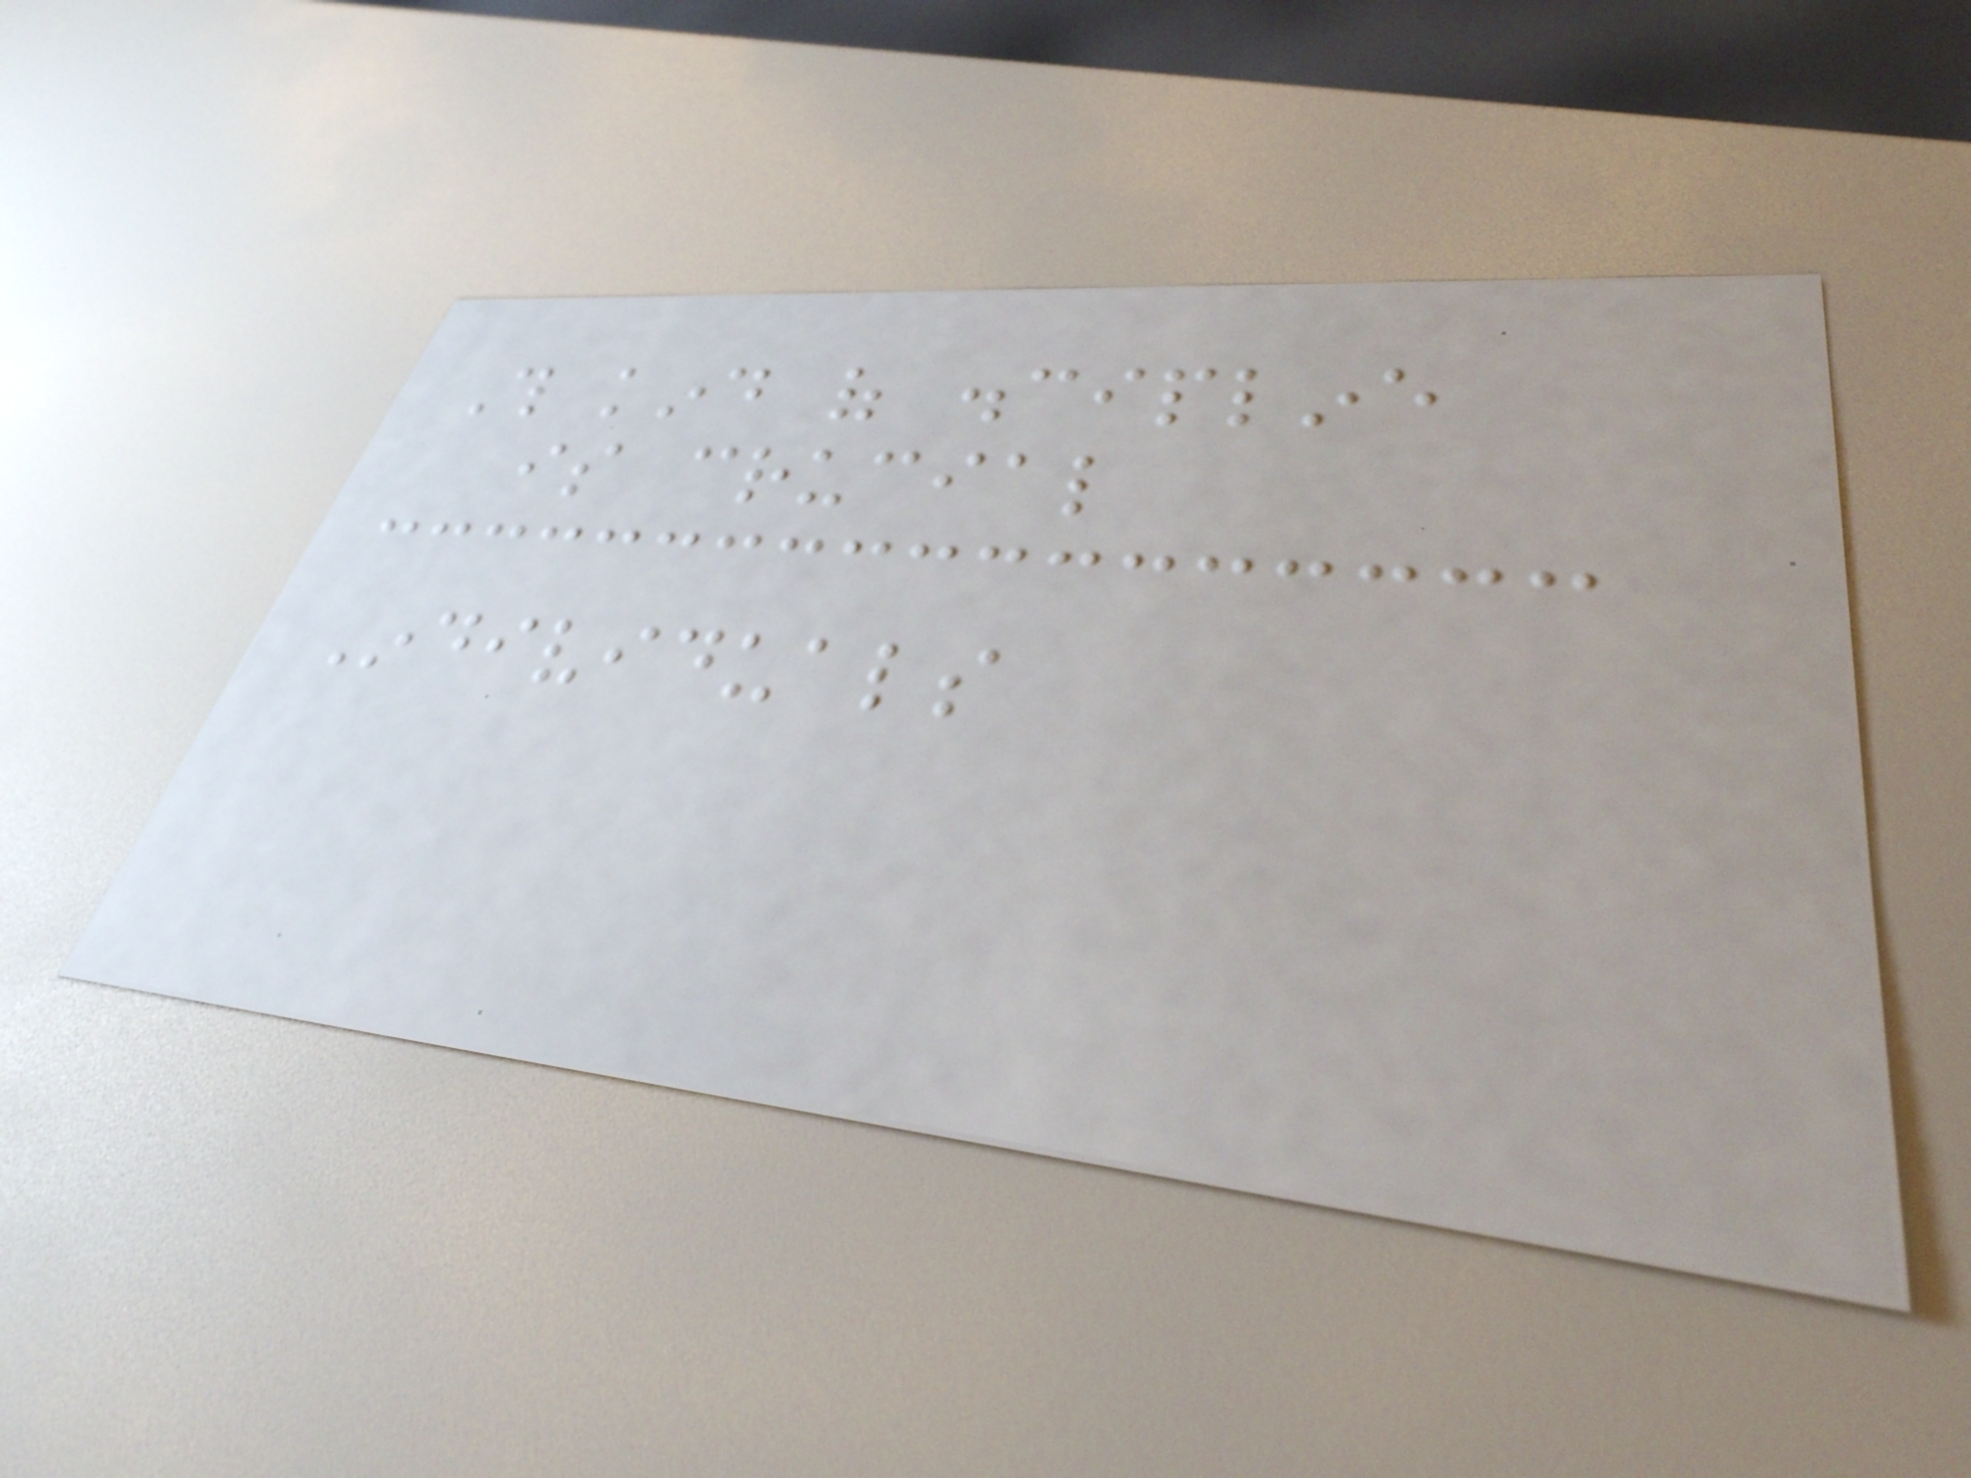This kind of discipline
is crucial
Individuals
